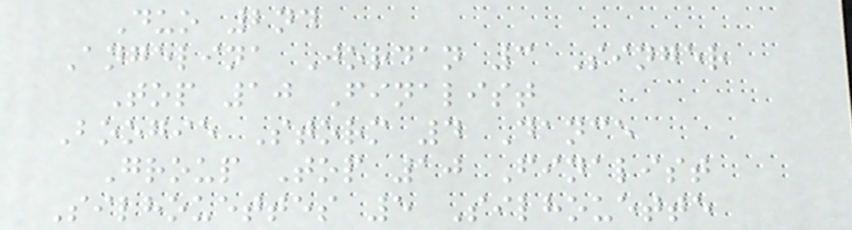Duo 2nd
Angelina Jordan 3 Singer
Top 10 Finalist
Boogie Storm 4 Dance
Group Top 10 Finalist
Silhouettes 5 Silhouette
